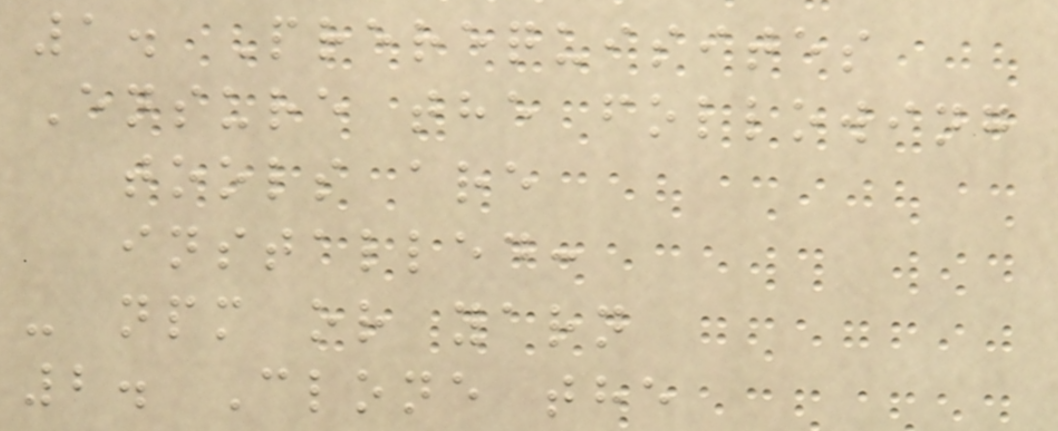1. Prerequisites
Ensure the following
tools are
installed:
- npm or yarn
2. Clone the
